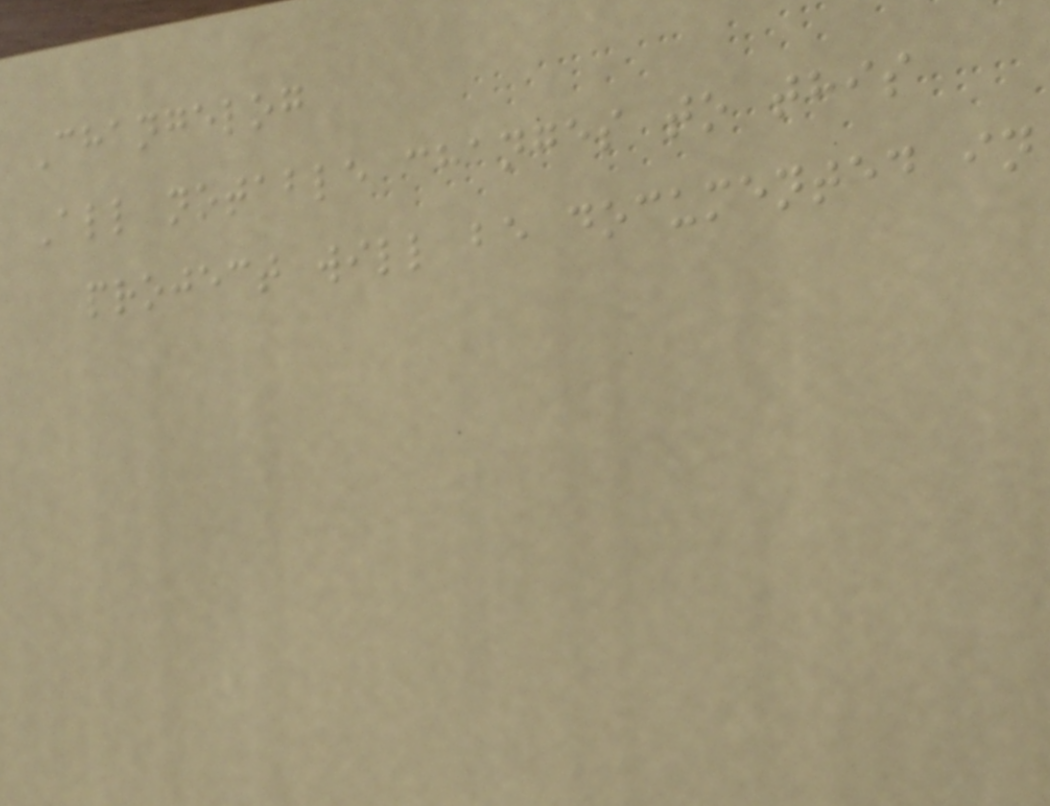Changelog
All notable changes to this
project will be documented in
